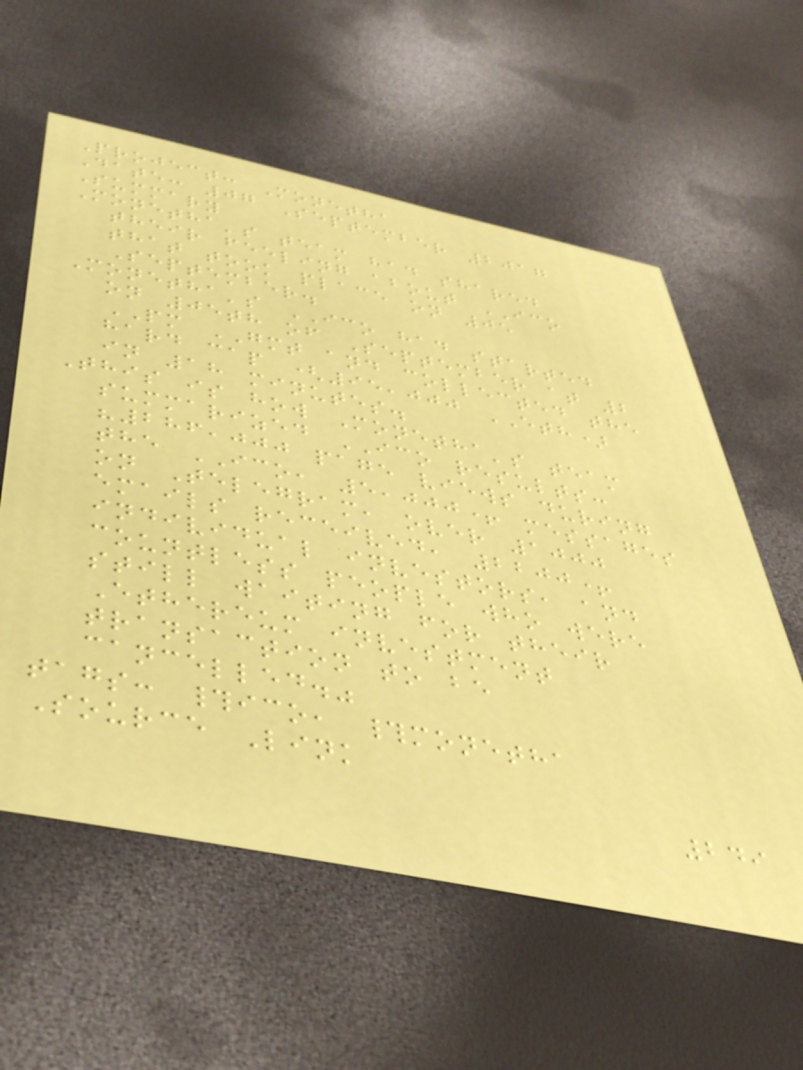Project: Monetha
Date: 07 September 2017
Summary
Monetha's team had shared
their feeling about ICO
that took place on 05
September.
Monetha's ICO had started
on 05th of September at 2
PM GMT and collected the
hard cap (95,000 ETH)
in 18 minutes.
This is how Monetha's team
summarized ICO results:
"286,000 page views during
the ICO, 5,000+ messages
on Telegram, over 1000
emails received, 2200+
individual investors, and
countless people who were
still waiting for their
Ethereum investment
transaction to be
cancelled."
tags: #ico, #monetha
Source Link
249
